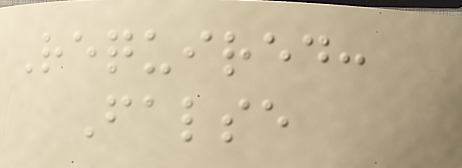Required:
False
